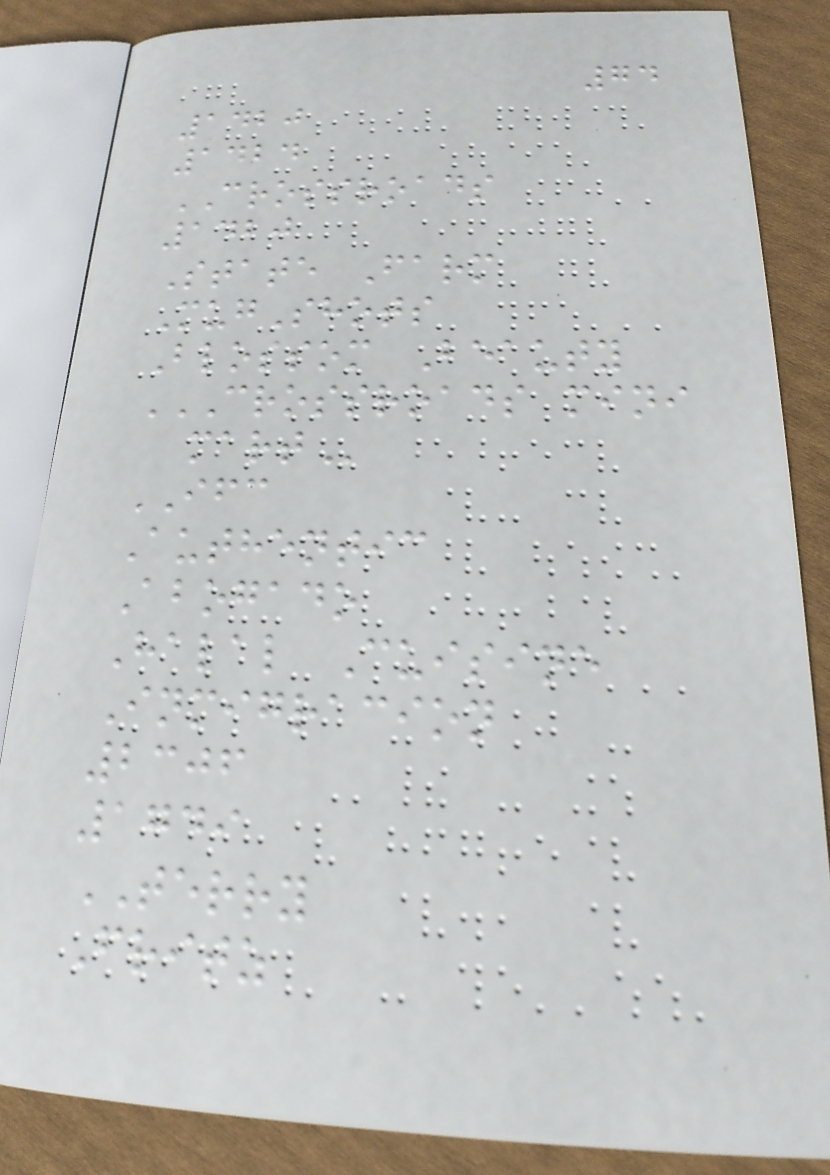74
1420
1424
CROSSROADS
1420
State Farm
MugShots
Blossom Beauty
CROSSROADS MINI
MART
IFC
Authentic
Abogado
Halal Cuisine
Inmigracion
2306
1749
TERRY
Fritz
